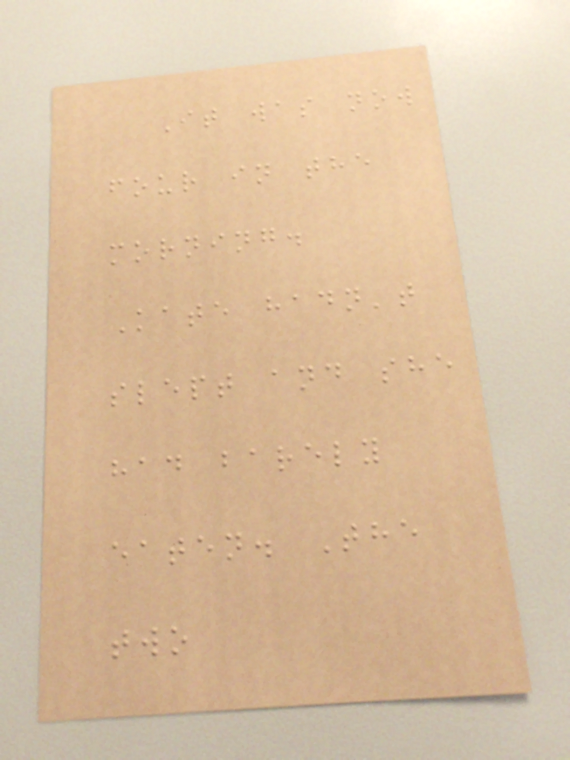It was now
four in the
morning.
Kate hadn't
slept and she
had barely
eaten. The
two
